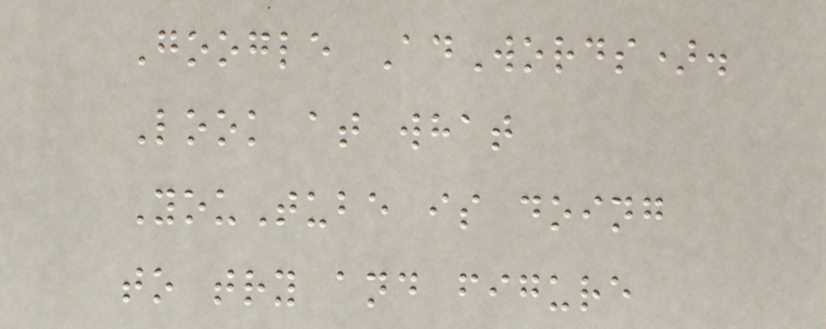Google AdWords).
Look at what
YouTube is doing
to try and figure
